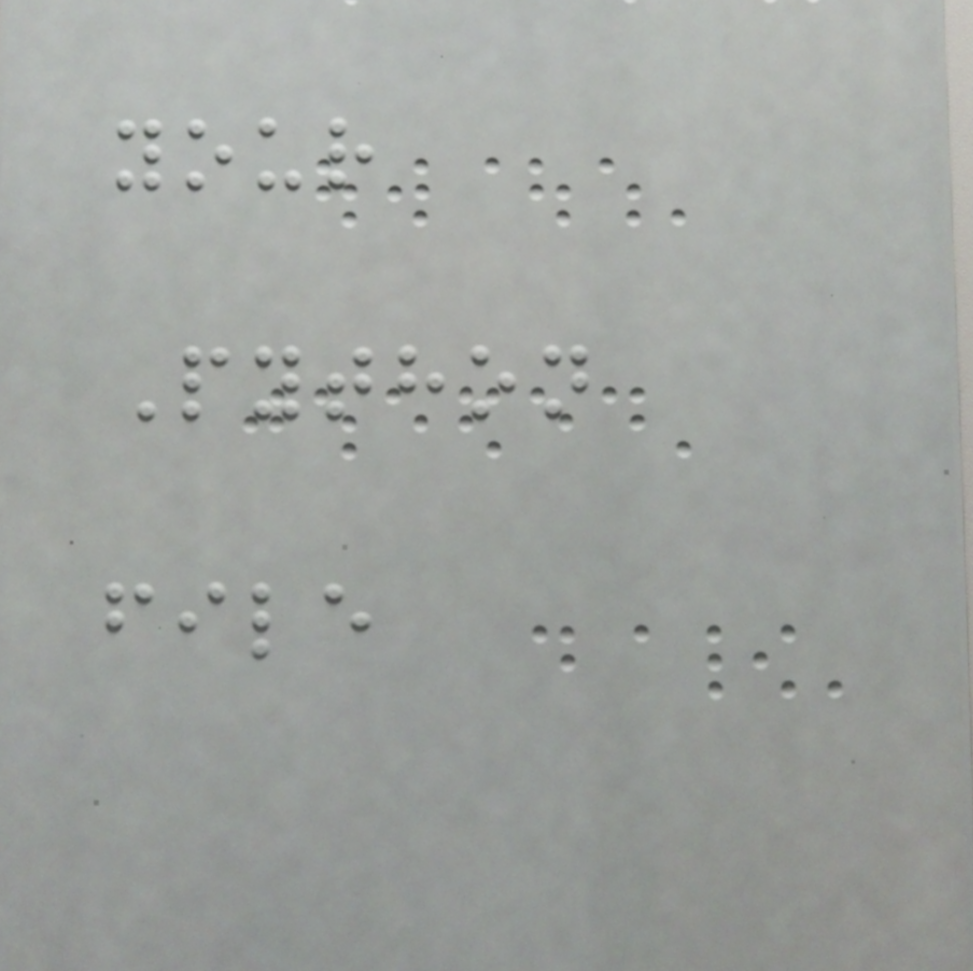your
Python
file
